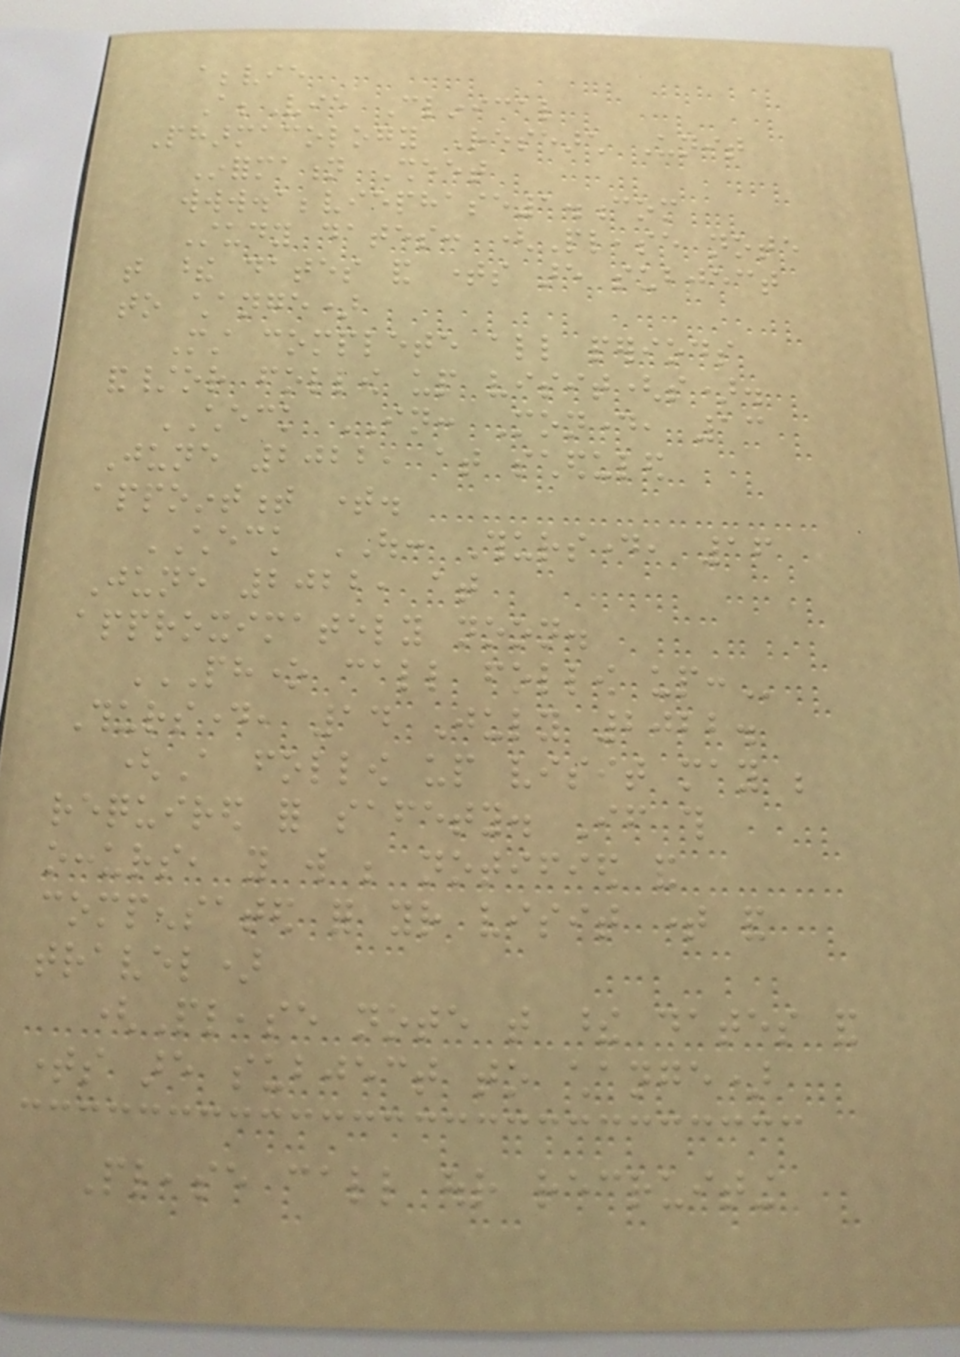abbvie
AbbVie Clinical
Pharmacology Research Unit
Information Sheet
www.abbviephase1.com
Study dates: (Please note
that these dates and times are subject
to change)
Must complete all periods
and/or follow up visit(s).
CHECK IN: Monday, 13
June 2022, at scheduled
appointment time.
CHECK OUT: Thursday, 16
June 2022, at
approximately noon.
PHONE CALL FOLLOW UP:
Thursday, 14 July 2022.
(A follow up visit may be
required for safety. If this
occurs, you will be notified and
compensated for your visit time and
travel)
(Please note that these dates and
times are subject to change)
Please call our recruiting
